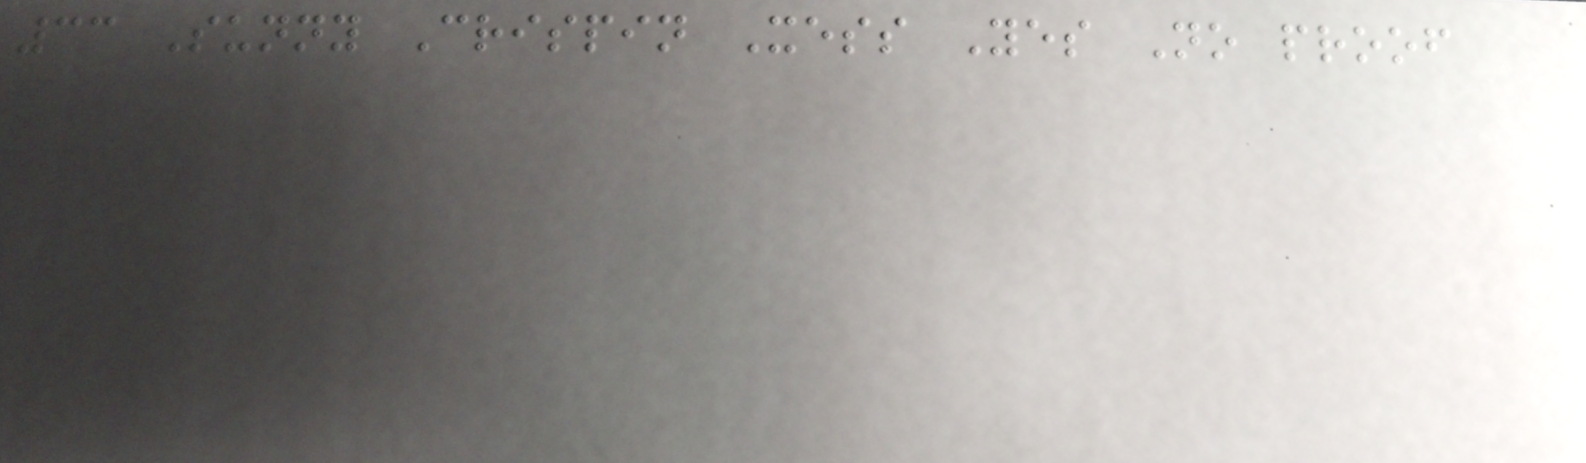33 Sunny Crispin Xess Yes No proof
